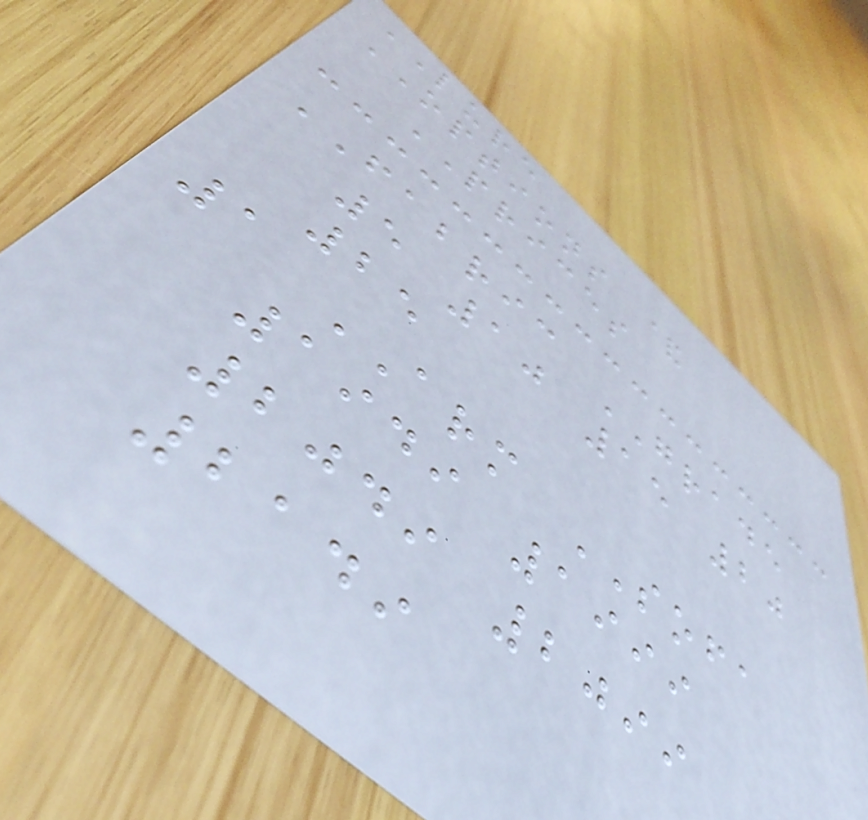LURE
OPTIONS &
PRICES
FABRIC GRADE
5 10 15 20
25
1 ARM SOFA
1949 1999
2049 2099
2149
